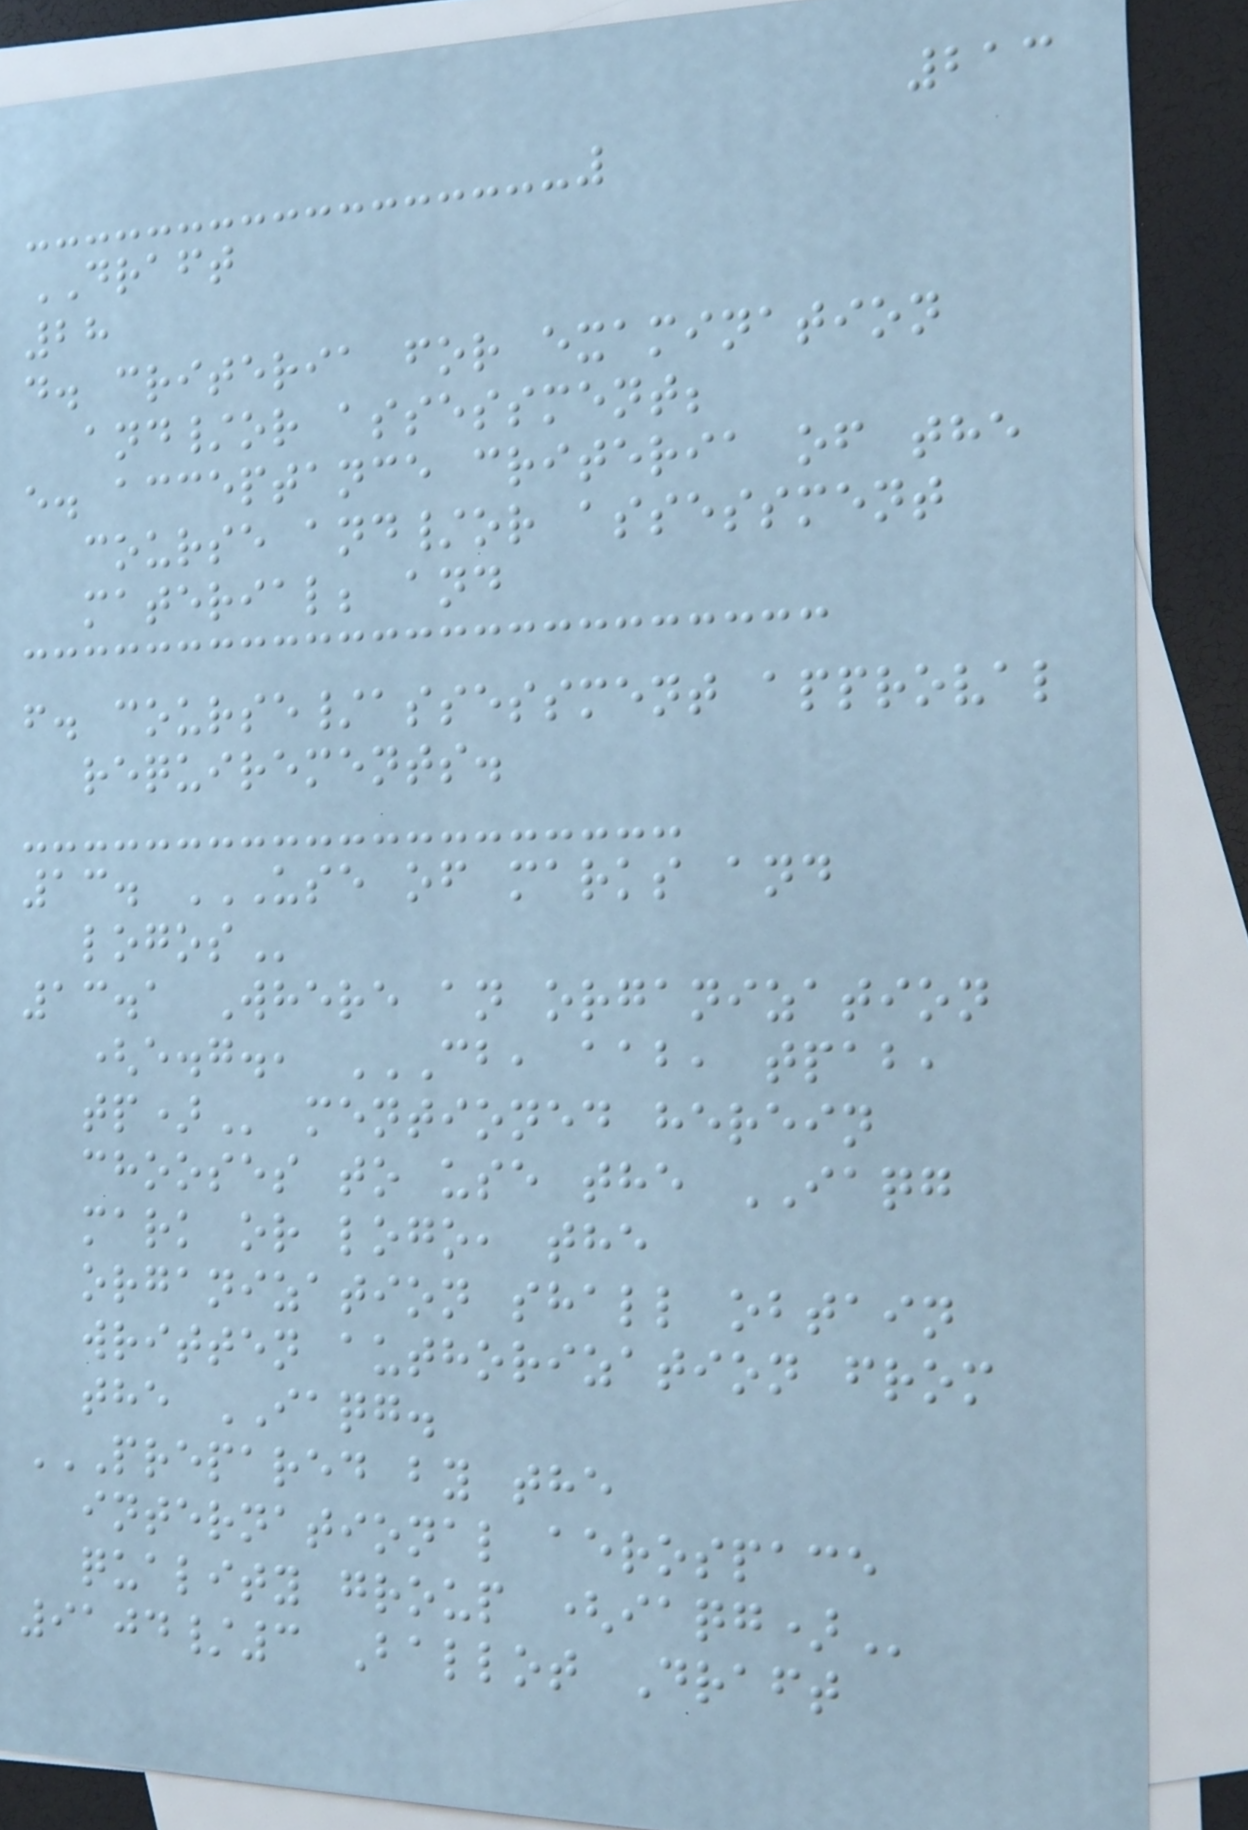213
DRAFT
28
d. criteria for examination
and/or assessment;
e. acceptance criteria of the
course and/or assessment
material; and
f. course/assessment approval
requirements.
13. USE OF MARKS AND
LOGOS
13.1 Where an organization
(e.g., CB, AAB, TPAB,
TP) mentioned herein
chooses to use the IAQG
mark or logo, the
organization shall obtain
written authorization from
the IAQG.
PREPARED BY THE
INTERNATIONAL AEROSPACE
QUALITY GROUP (IAQG)
9104/3 Ballot Draft
